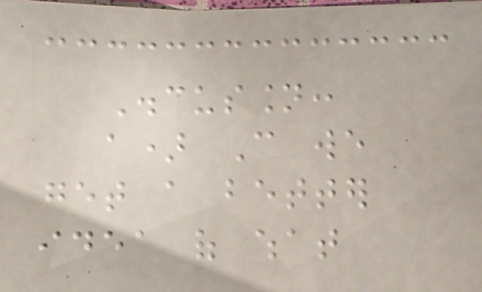Discussion:
a) Can we
get a better
idea of what
